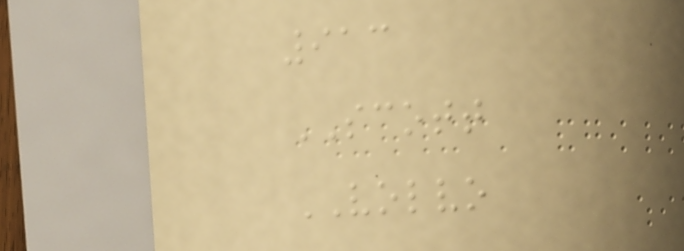913
SCOTT
VOLVO
